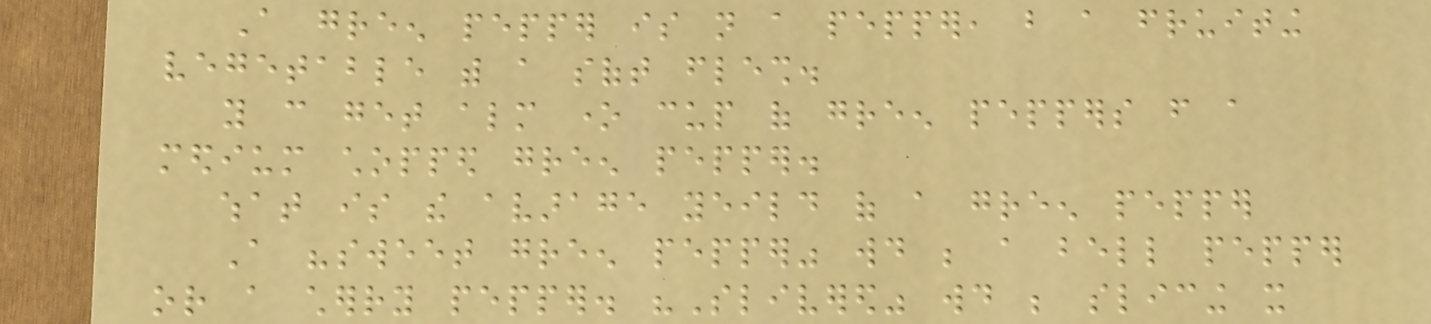A green pepper is not a pepper, but a fruiting
vegetable with a soft flesh.
you can get almost one cup of green peppers from a
medium chopped green pepper.
what is the avarage yeild of a green pepper
A "sweet green pepper" would be a bell pepper
or a cherry pepper. "Slivered" would be slicing it
